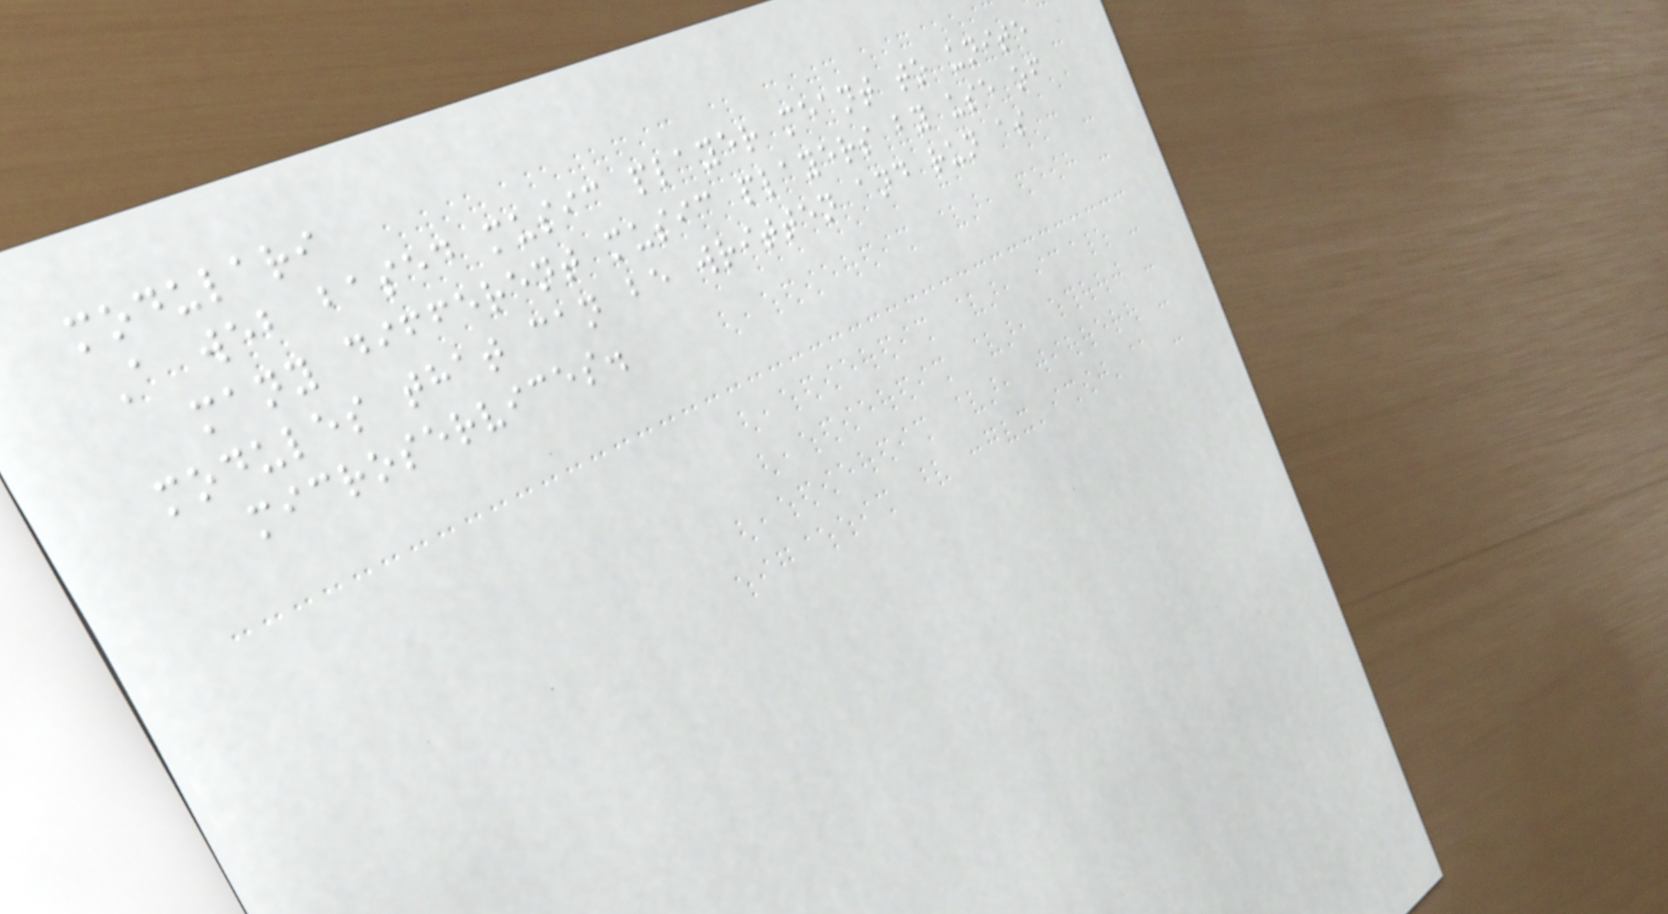modulari
A web based music player meant to unite
many different music players by use of
modules that can be written and run as
microservices.
